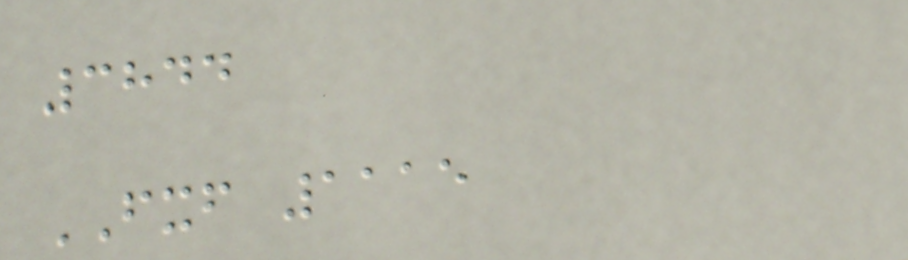3844
FXF 1115
